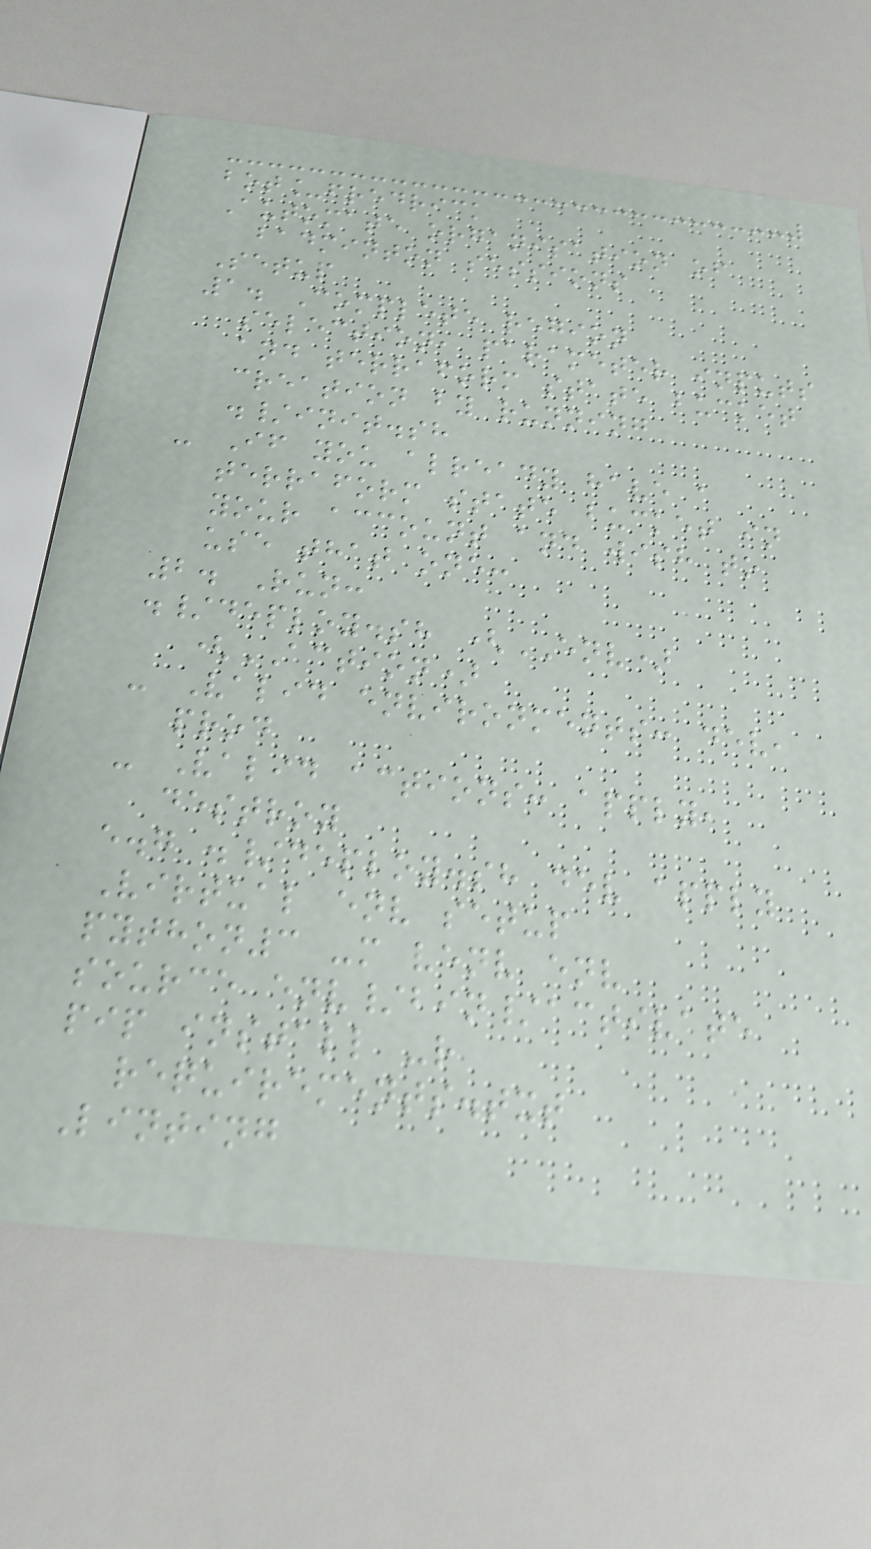bot_fredrick
Automate organisation of
badminton sessions
Setup
1. Complete region
selection, parameter inputs
and terraform state bucket
creation by running
./init.sh
- If you already have a
terraform state bucket in
your account and wish to
use that one:
2. Run:
./deploy.sh (ENV)
(ACTION)
- Valid environments: dev,
prod
- Valid actions: apply,
destroy
e.g ./deploy.sh dev apply
Virtual env setup
python3 -m venv env
source env/bin/activate
pip install -r
requirements.txt
Linting
